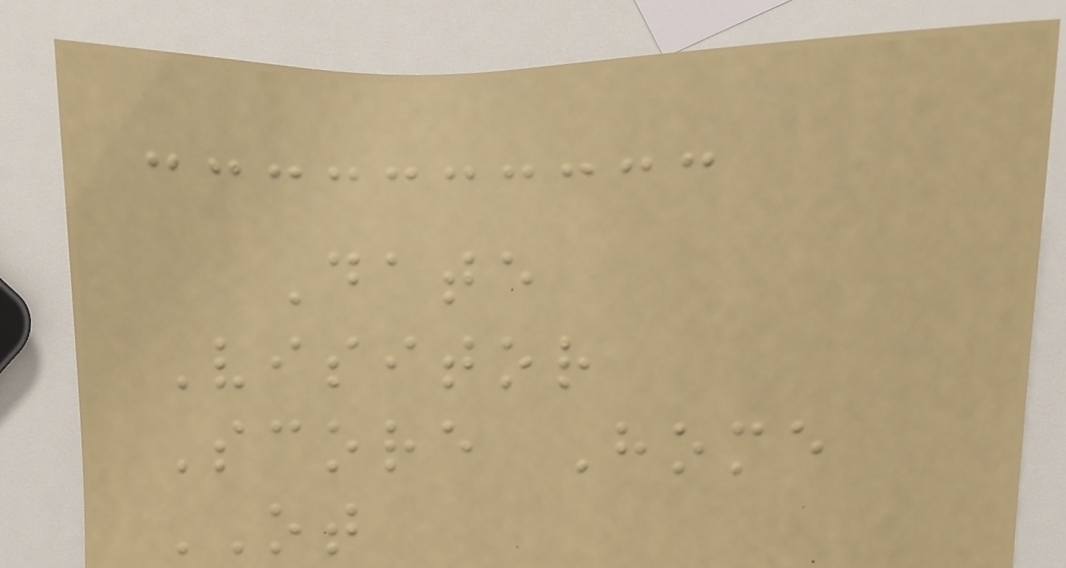Date
Visitor
Score Home
OT
